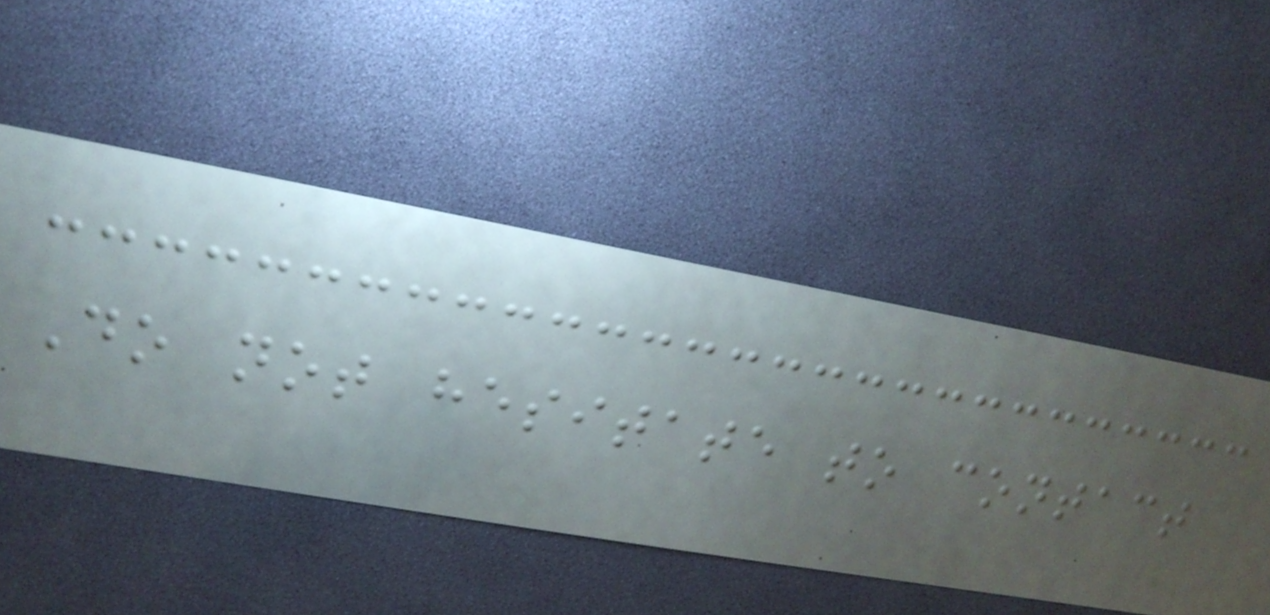Do not hesitate to contact
